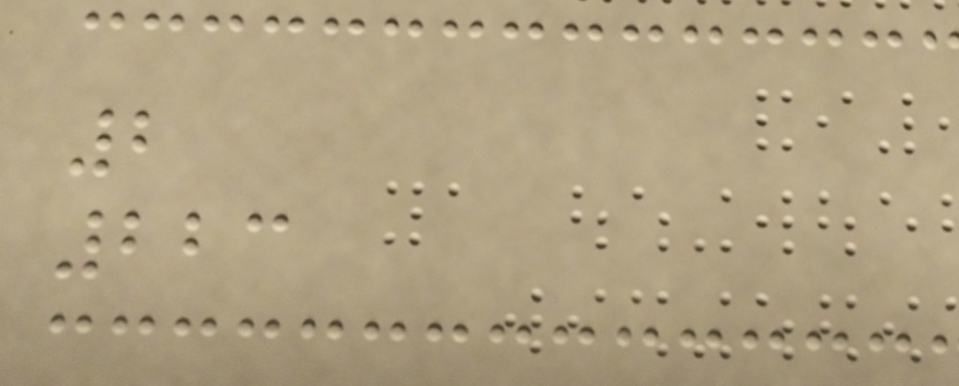2
223
